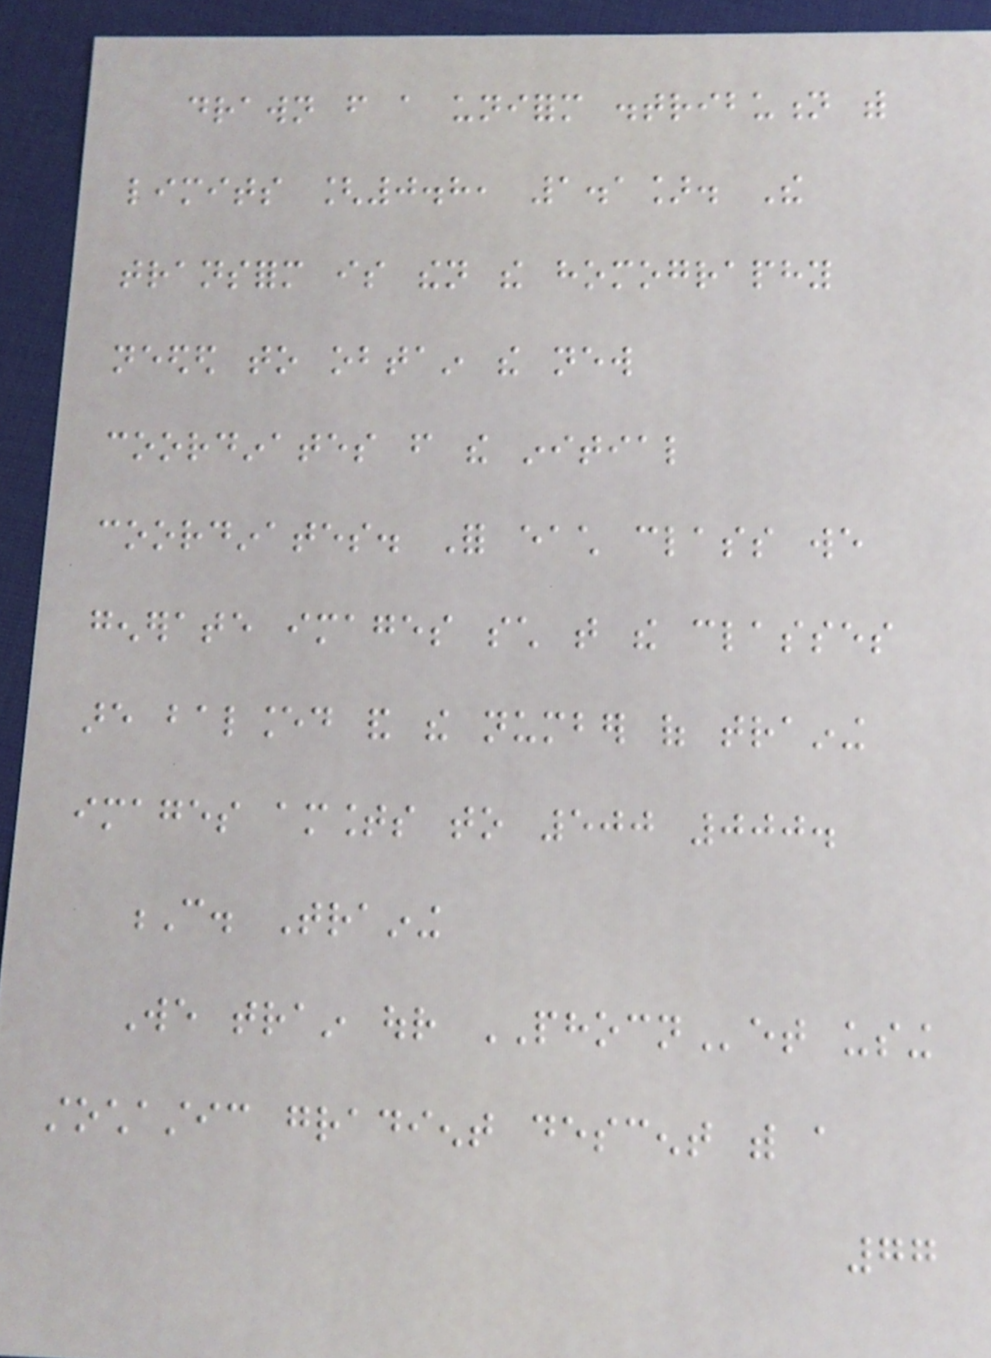drawn from a uniform distribution with
limits [0.8, 1.1]. The
transform is then the homography
needed to obtain the new
coordinates from the initial
coordinates. For each class we
generate images such that the classes
are balanced and the number of training
images amounts to 500 000.
C. Training
We train our PHOCNet using
stochastic gradient descent with a
77
